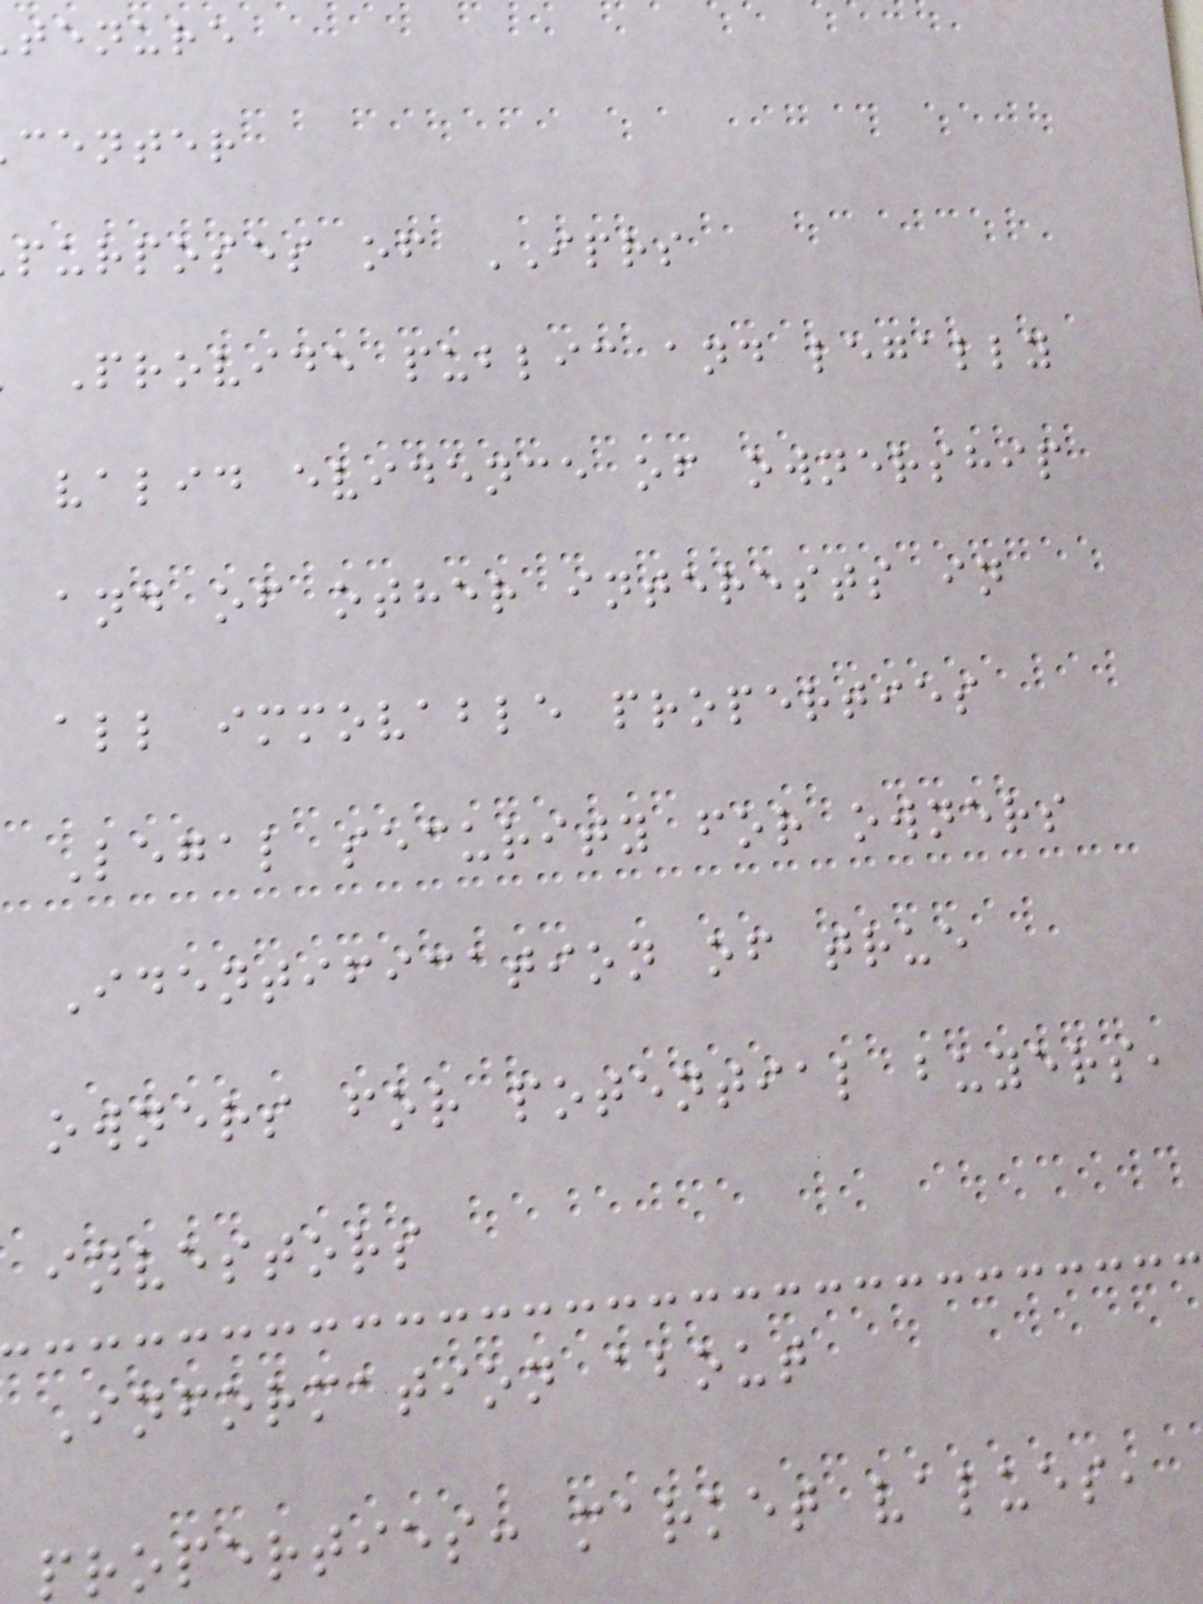tenure
center
purposes of IPRS
Provide public and legally
valid evidence of ownership
and of other interests in
all immovable properties
Legal security for owners
Identification of true
owners for potential buyers,
investors
Information about
properties: market values,
